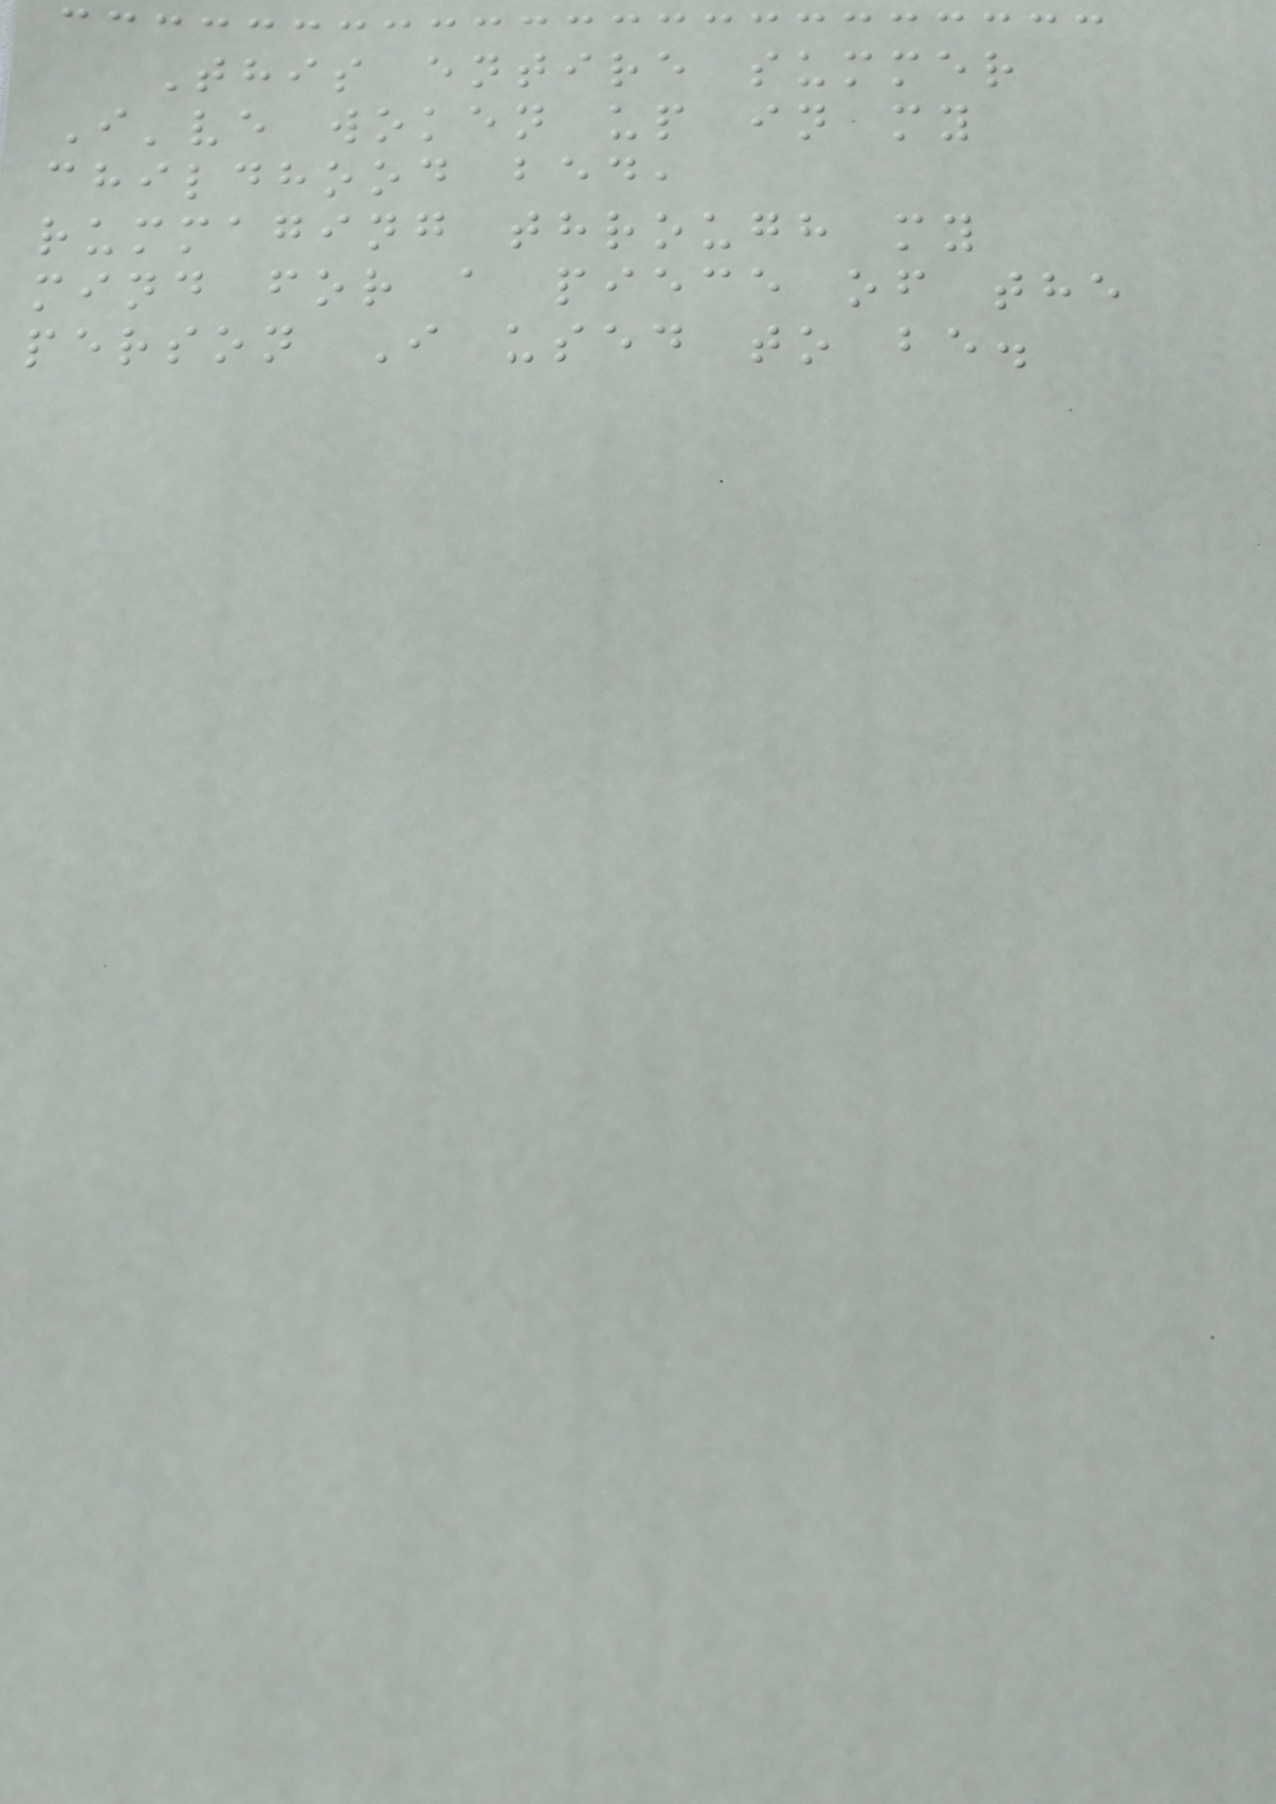This entire summer
I've woken up in my
childhood bed,
rummaging through my
mind for a piece of the
person I used to be.
